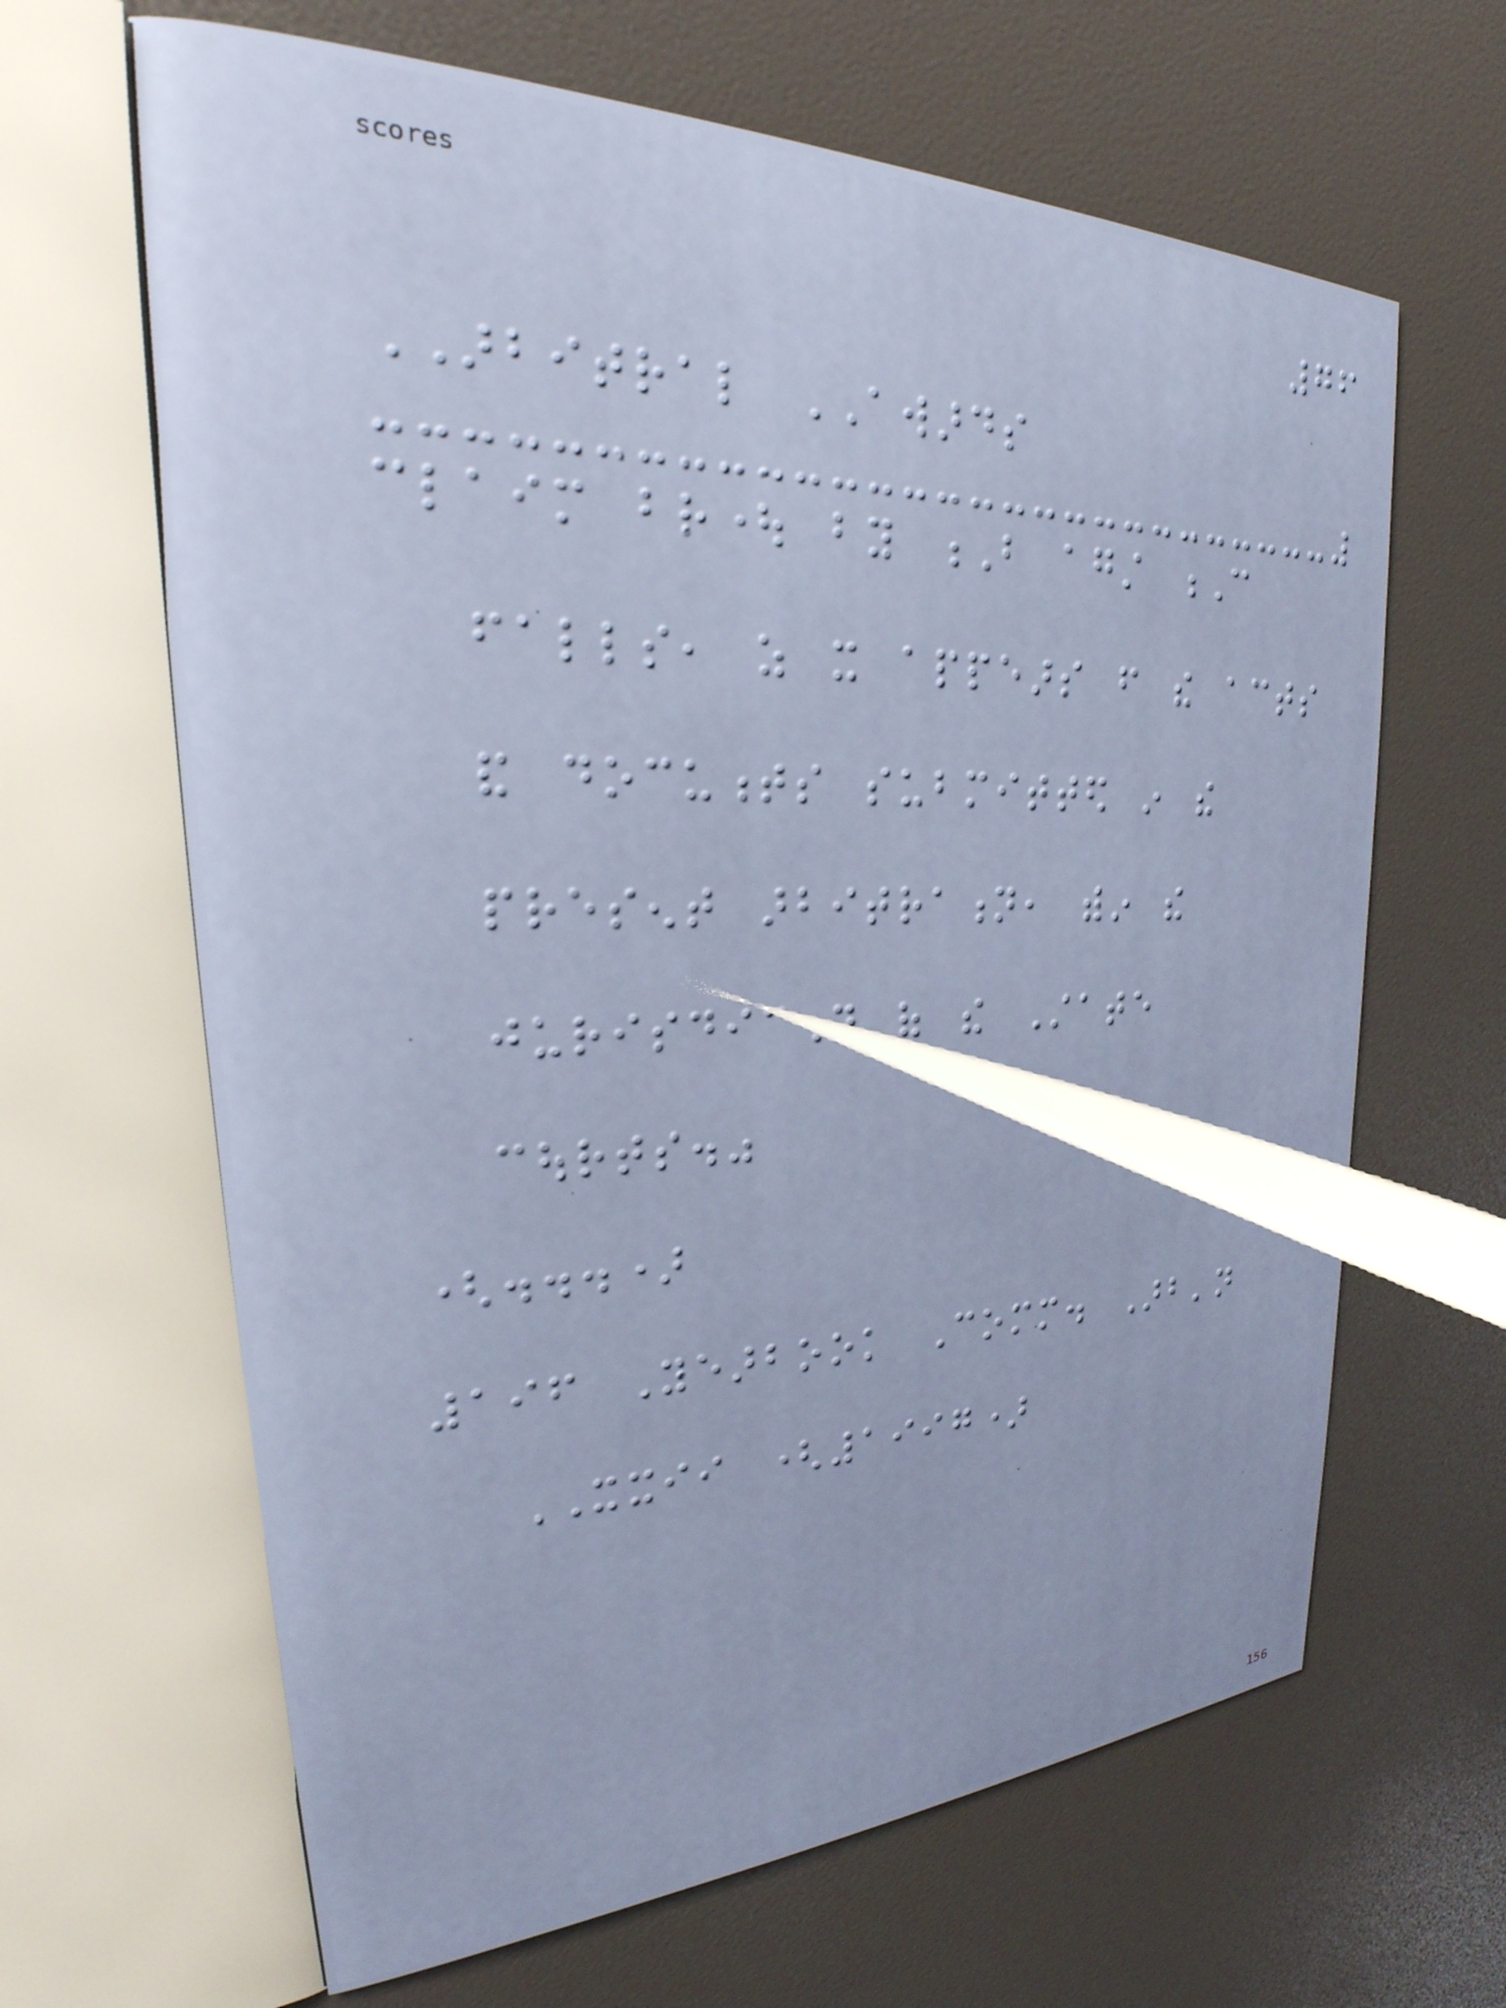76
ARBITRAL AWARDS
claim brought by B against C
falls, as it appears from the acts
and documents submitted in the
present arbitration, within the
jurisdiction of the State
courts."
(...)
196 Yearbook Comm. Arb'n
XXII (1997)
